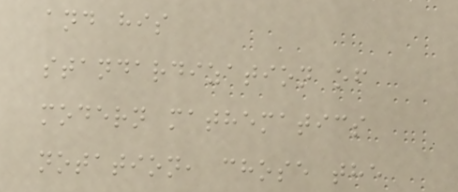and his
standardization of
modern mathematics
notation, chose the
